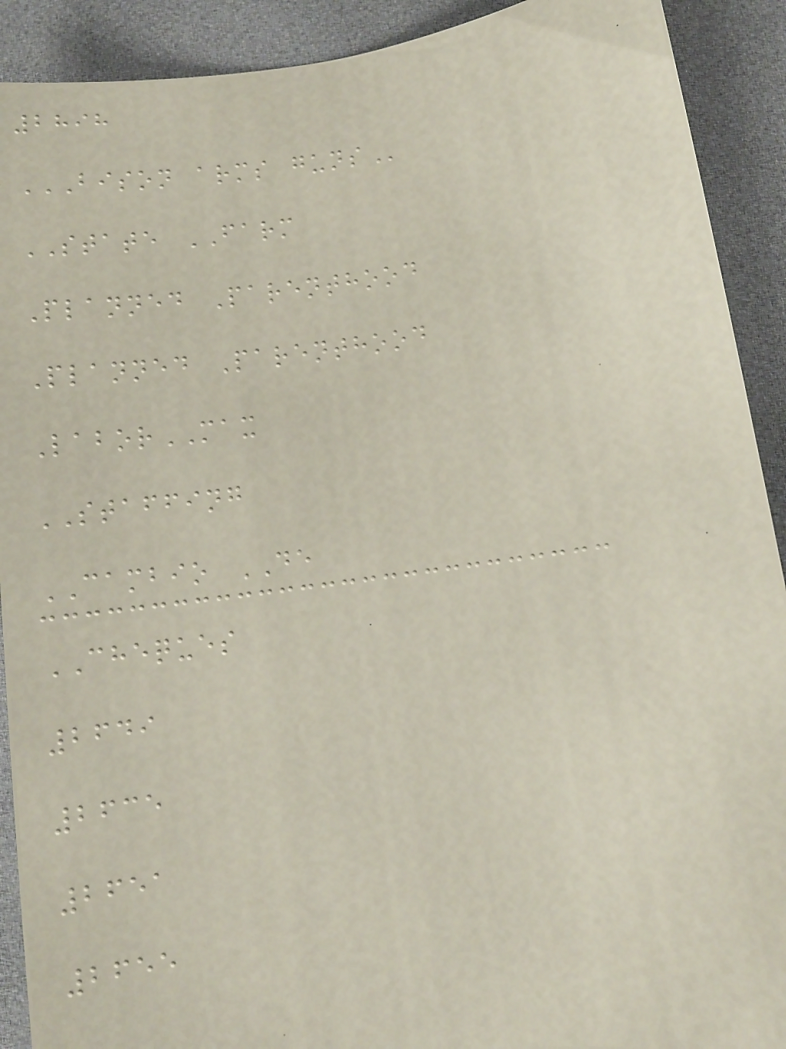2898
BISON ARMS GUNS
STATE FARM
Planned Parenthood
Planned Parenthood
LaborMAX
STAFFING
CAMBIO DE
CHEQUES
2649
2635
2651
2655
